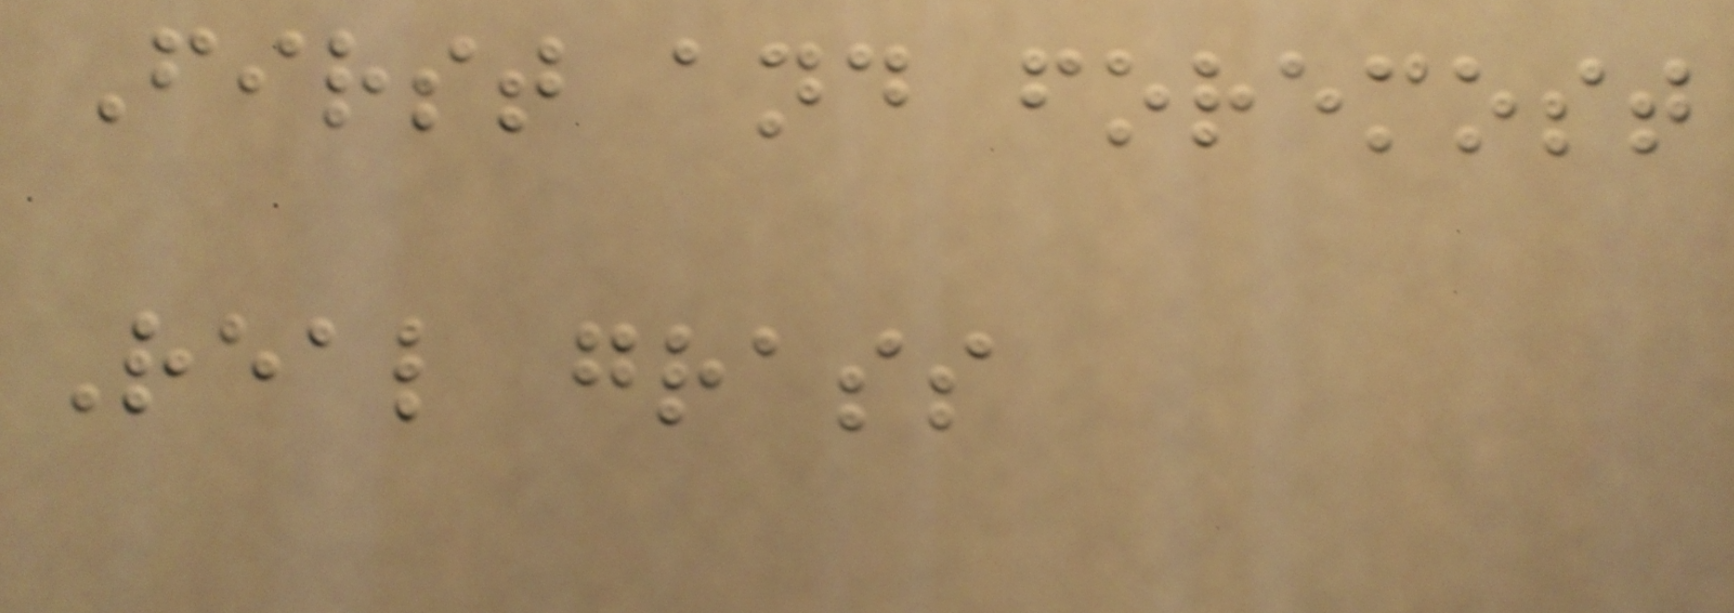First and foremost
Real grass
